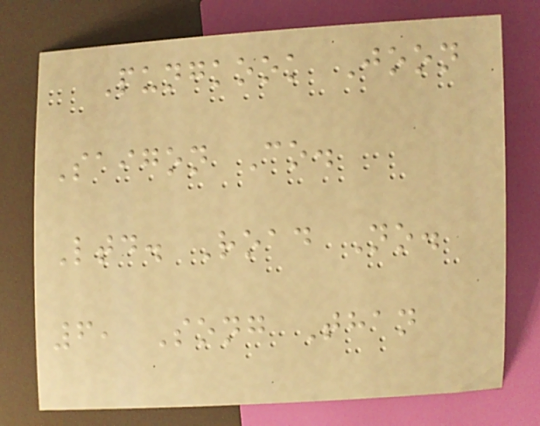Pungkook Joon
Saigon Co.
Ltd. Road No.
6, Song Than
